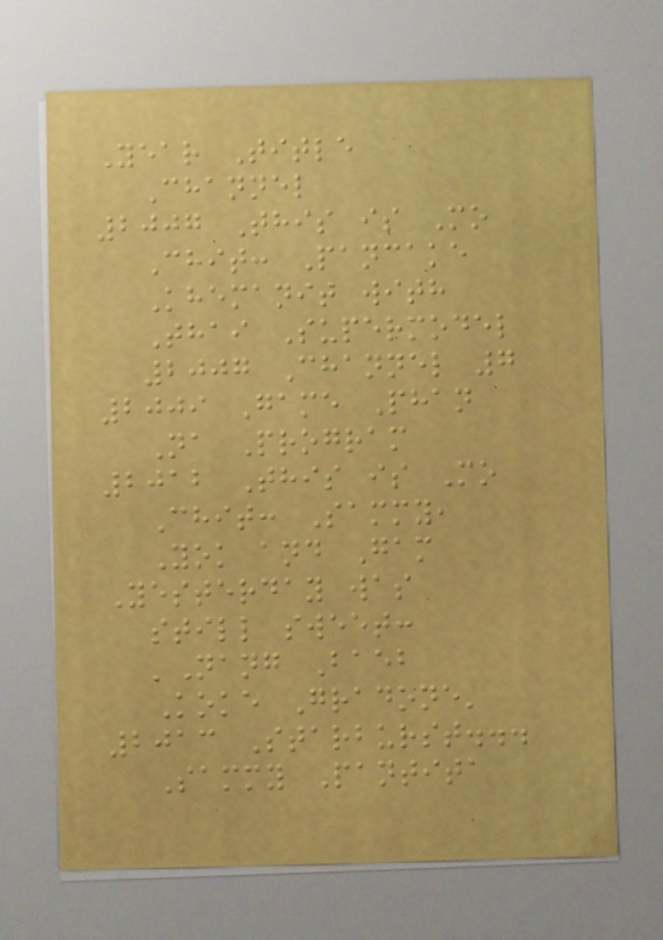Year Title
Channel
2007 This is Mo
Chit: Pancake
Khemanit with
Thai Supermodel
2007 Channel 7
2009 Game Phan
Na Program
2012 This is Mo
Chit: Sammy,
Yok and Gam
Yesterday was
still sweet:
'Nang Baeb
Koke Gradone'
2013 Starburst...
Sammy Pantita
